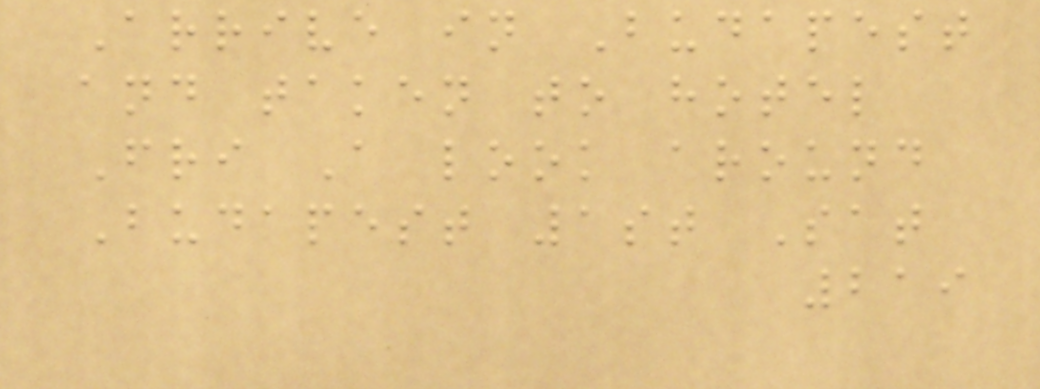Arrive in Budapest
and taken to hotel
Fri A look around
Budapest 1st Sat
219
